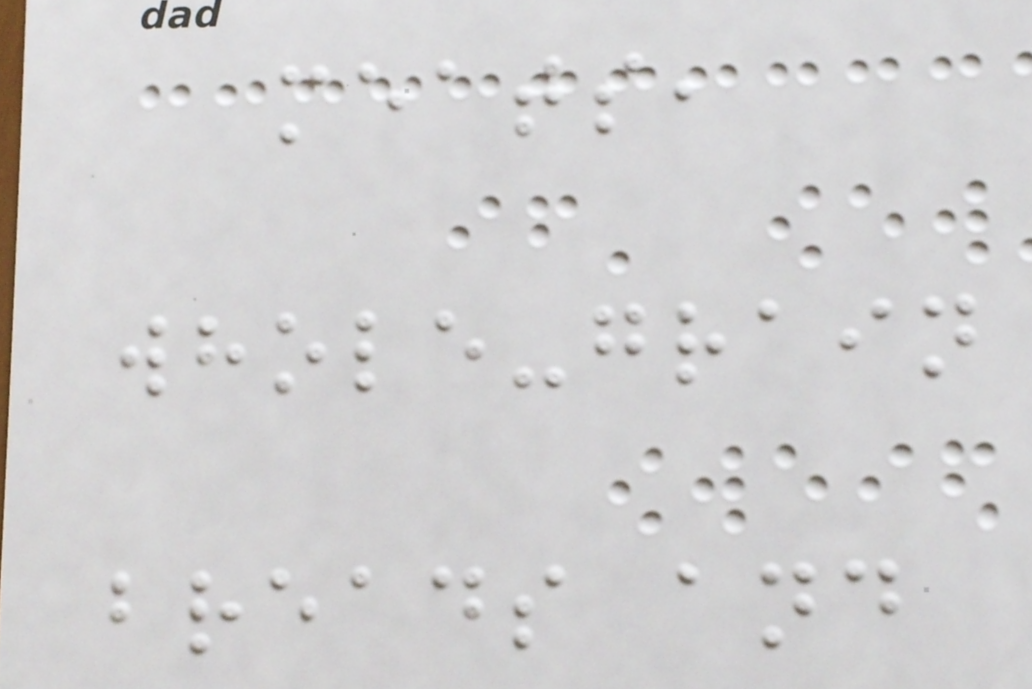meats,
whole-grain
breads and
